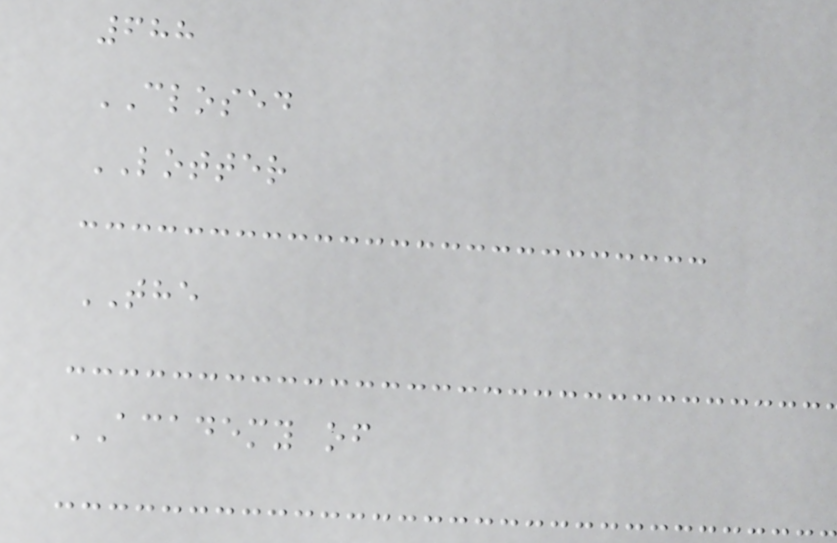688
CLOSED
LOTTER
THE
ACADEMY of
